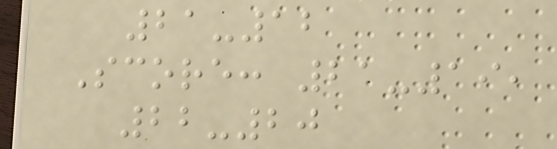21-12
Score: 21-19,
22-20
